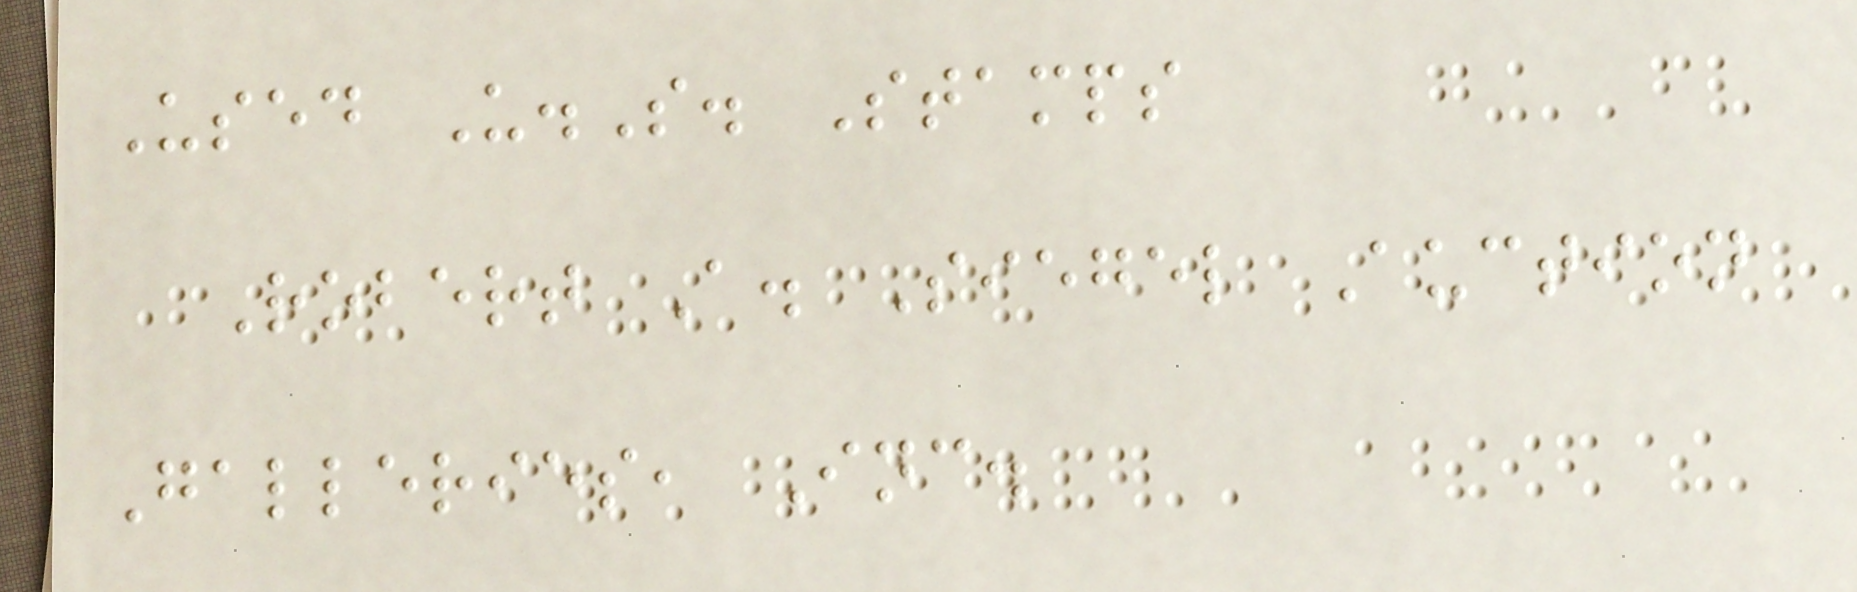Used U.S. Stamps
Robert A. Siegel Auction
Galleries, Inc.
